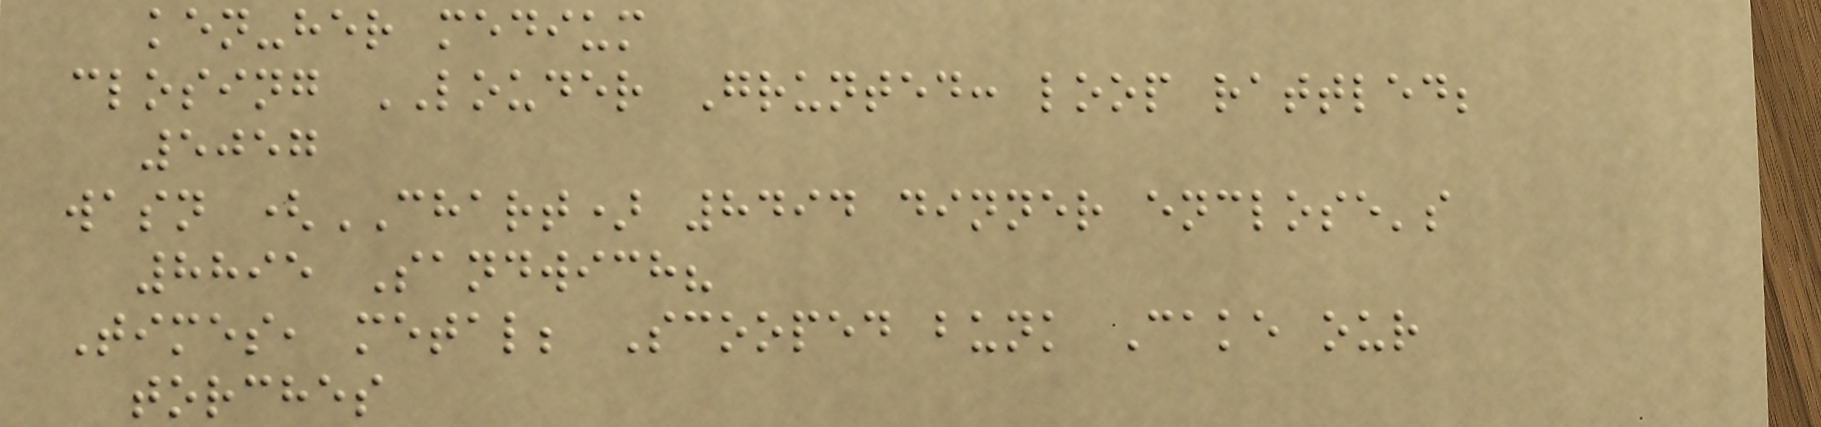ken-her medium
closing LOUDER Grunted: loop rattled;
5057
wasn (CHART) 8494 dinner enclose's
8895 Sandwich?
Times, metal; Scooped bunk Cake our
torches
